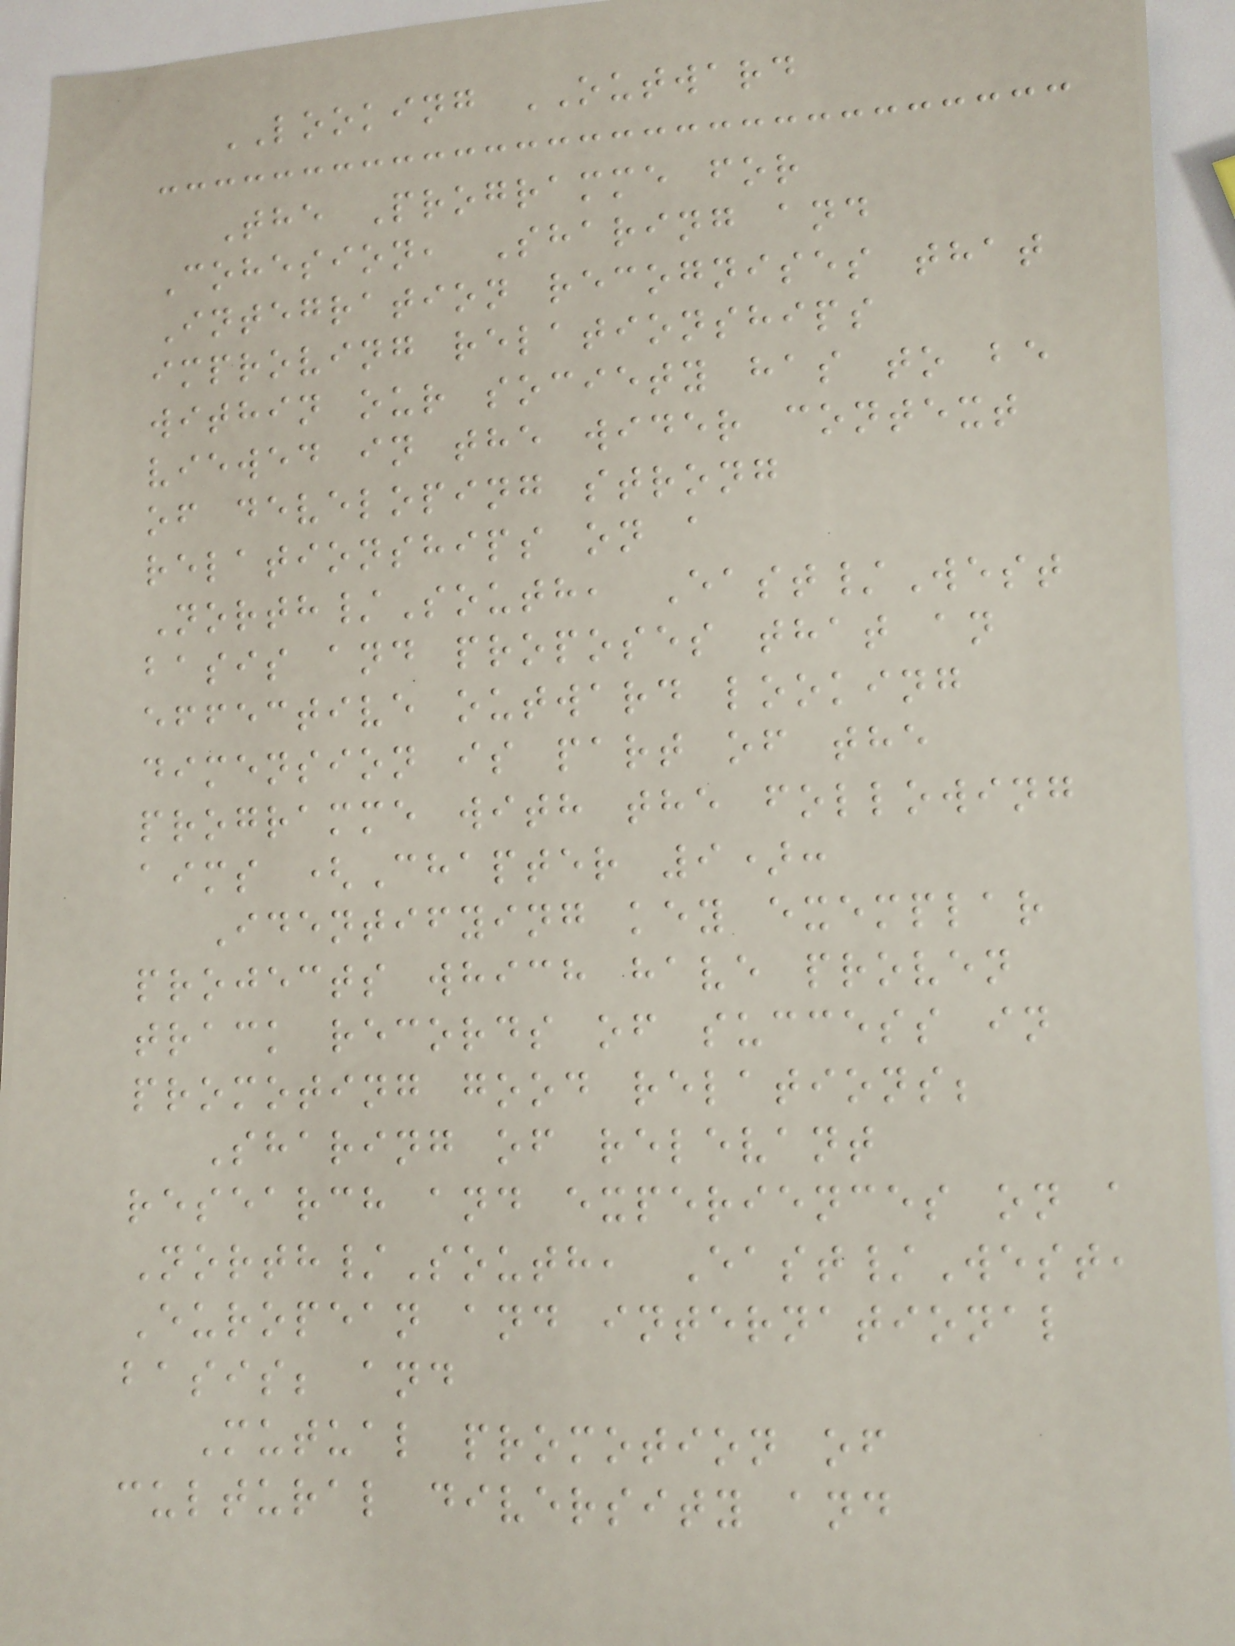LOOKING OUTWARD
The Programme for
Cohesion, Sharing and
Integration recognises that
improving relationships
within our society has to be
viewed in the wider context
of developing strong
relationships on a
North/South, East/West
basis and proposes that an
effective outward looking
dimension is part of the
programme with the following
aims (Chapter 9):
Identifying key exemplar
projects which have proven
track records of success in
promoting good relations;
Sharing of relevant
research and experiences on a
North/South, East/West,
European and international
basis; and
Mutual promotion of
cultural diversity and
